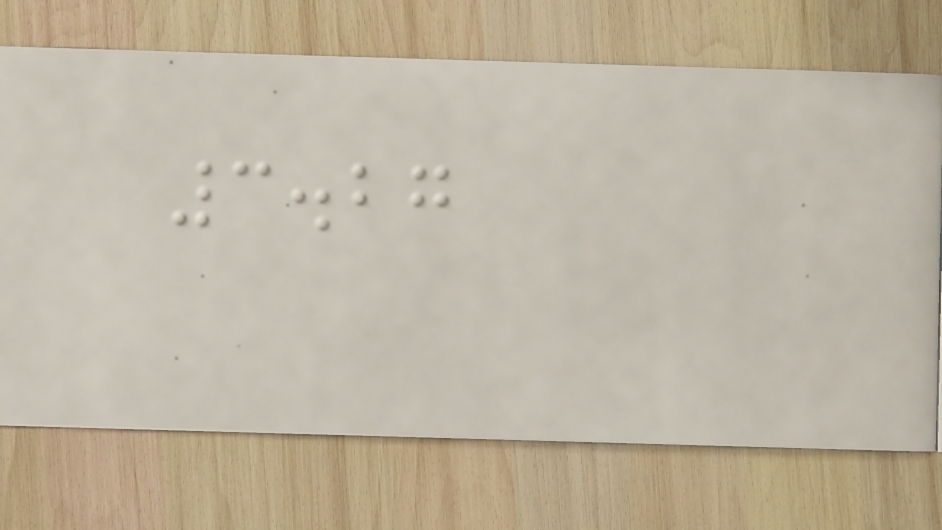3.27
